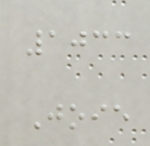1033
Joie
